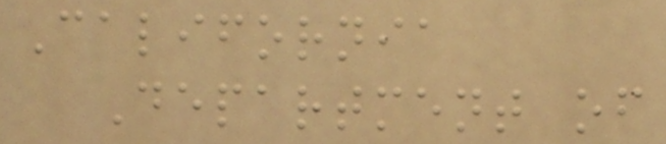California
Department of
